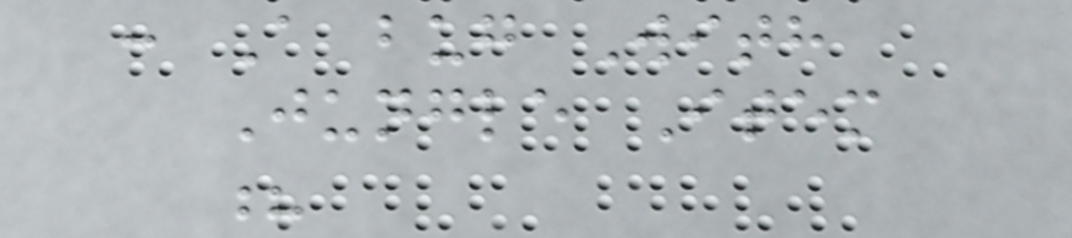: A bug With
Jungle Item
?
